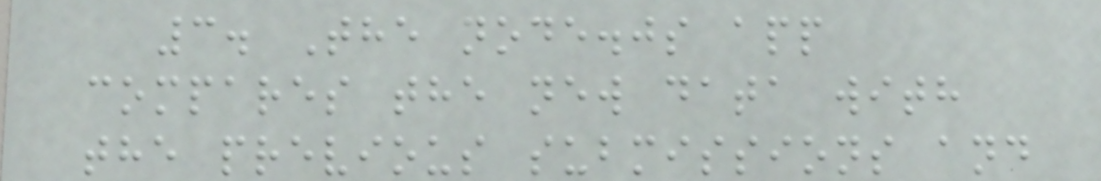3. The node.js app
compares the new data with
the previous submissions and
